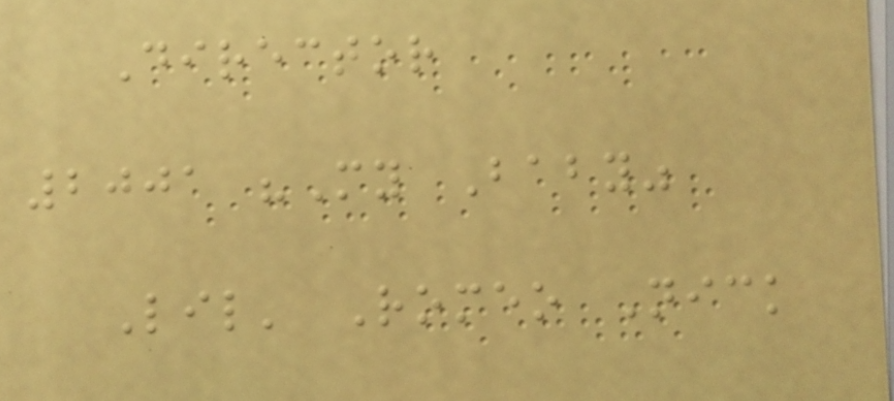Director
2001 "My Baby"
Lil' Romeo Nick
